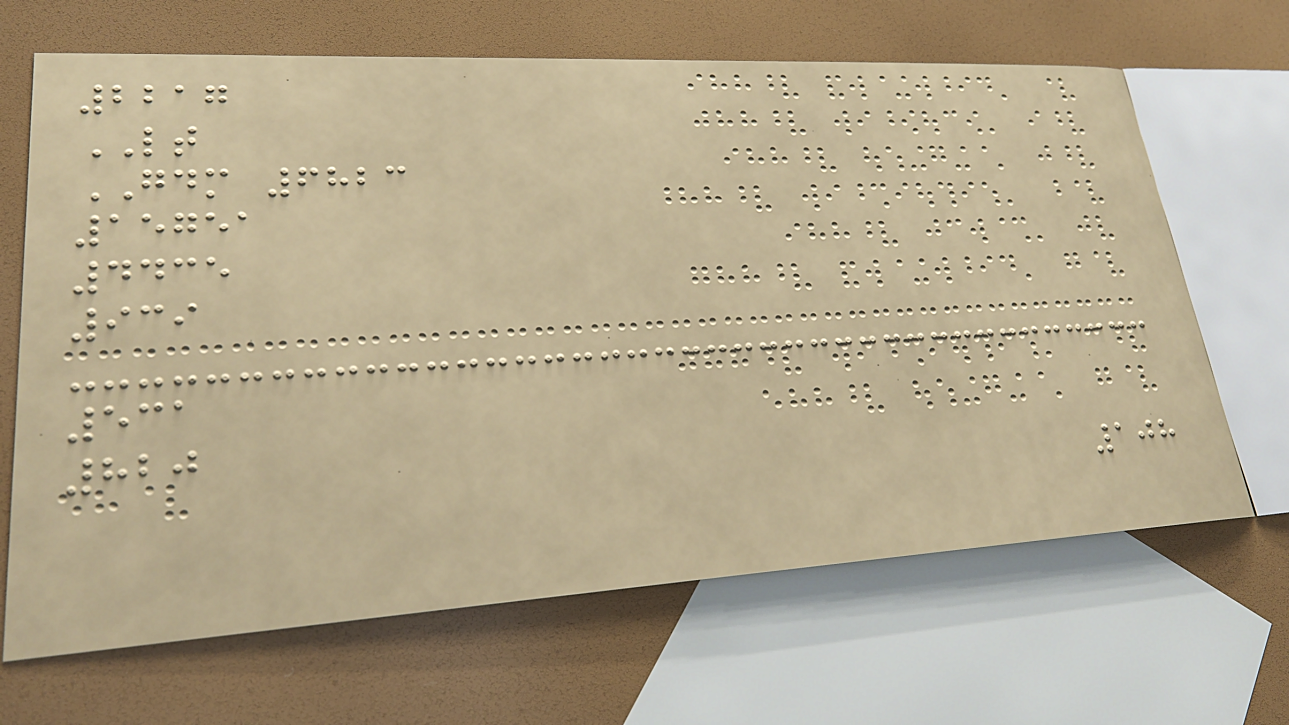2217
LT
GDM 6823
15751
4435
939
531
820
108
